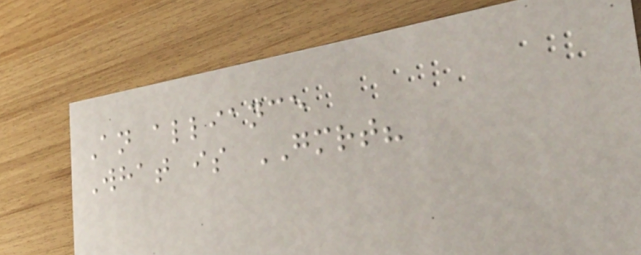An alliance
What is GMRT?
